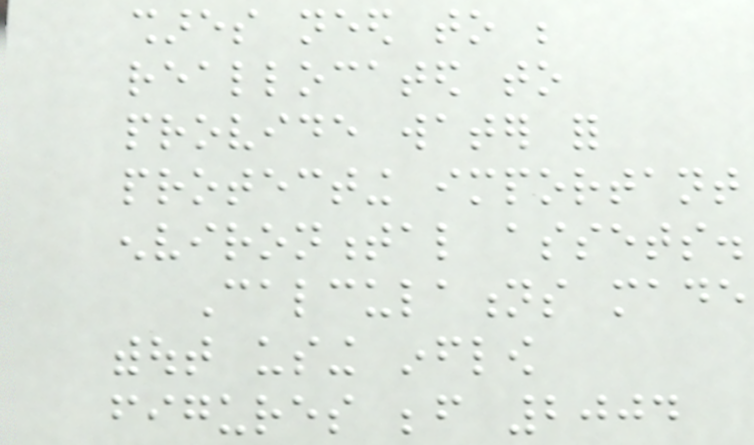shares need to be
reallocated to
provide water for
protecting important
environmental assets.
Calculations made
without using inflow
figures before 2004
